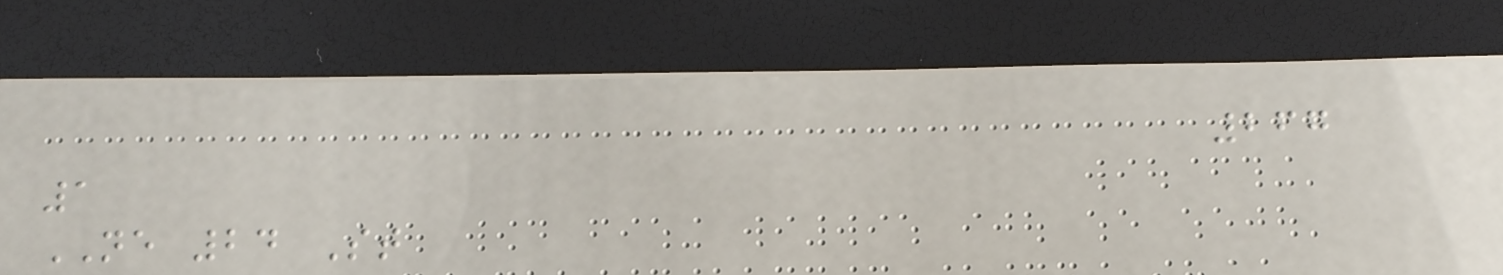267
1
NE 24 St
